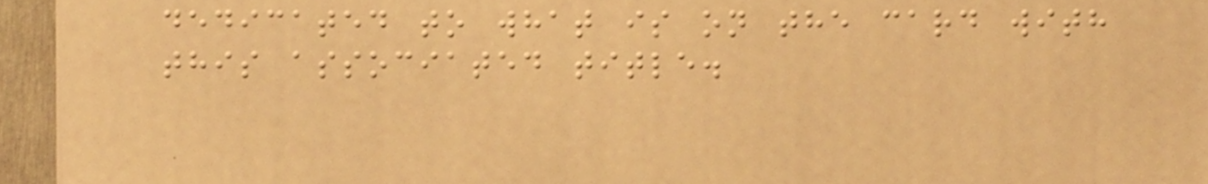dedicated to what is on the card with
this associated title.
